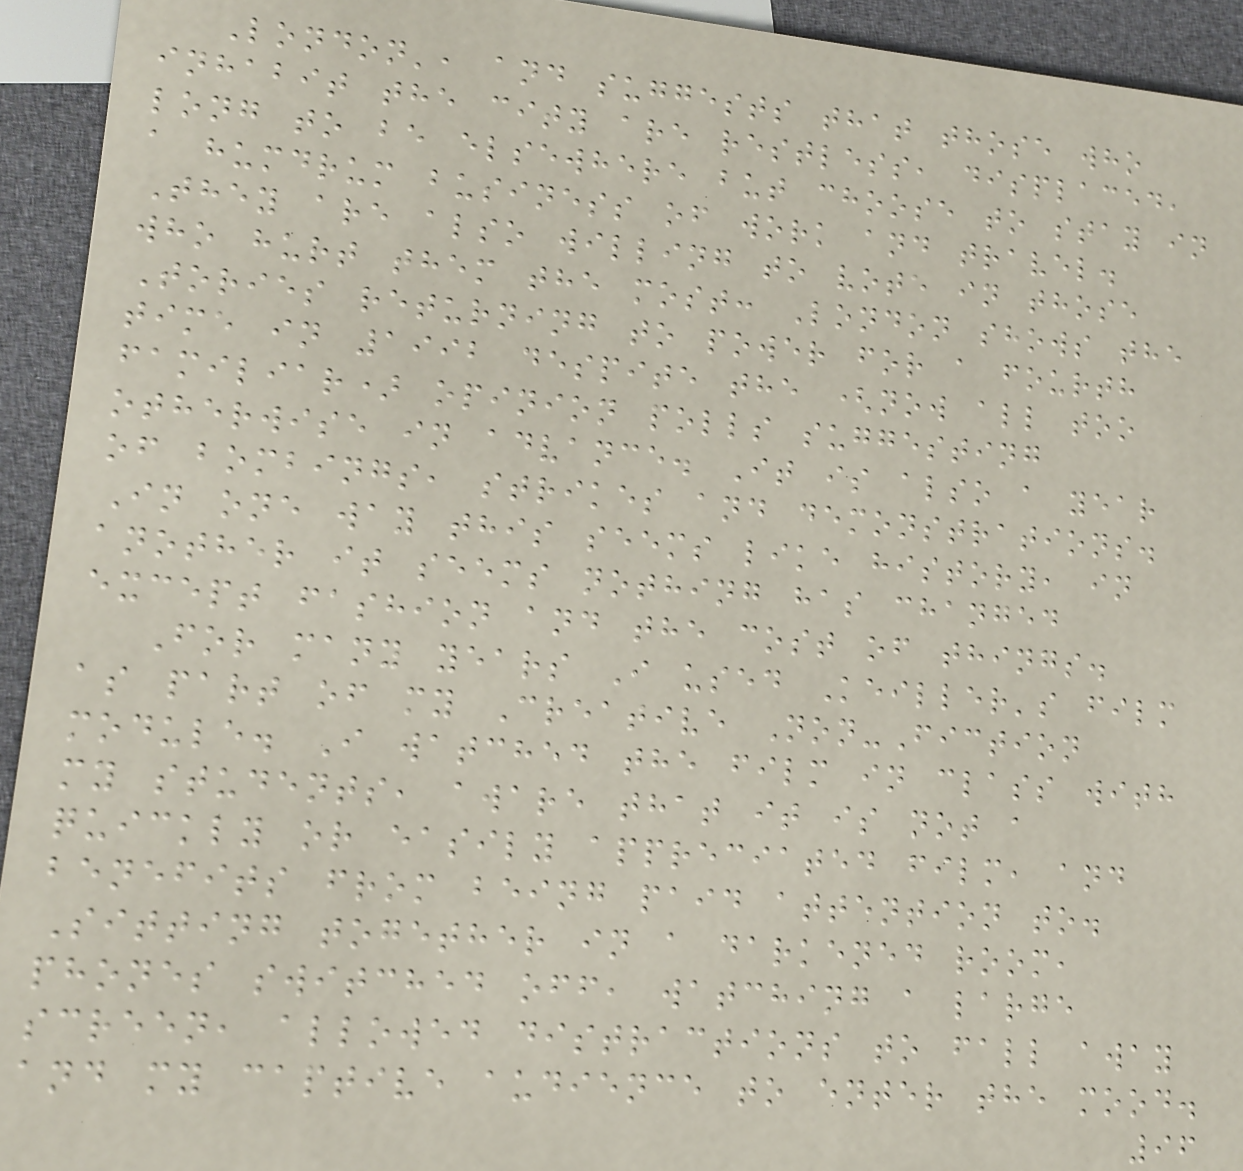London', and suggests that those who
inhabit the city are restless, displaced,
long to be elsewhere but choose to stay in
a humdrum business of work and travel.
They are also willing to vote in those
who hurt them the most: London shows the
Tories returning to power for a fourth
time in 1992 despite the (now all too
familiar) opinion polls suggesting
otherwise in advance. It is also a year
of bombings, strikes and demonstrations.
In one way this seems like history, in
another it seems nothing has changed
except fashion and the cost of things.
For many years I used Keiller's film
as part of my Creative Non-Fiction
module. I watched the film in class with
my students, aware that it is not a
quickly or easily appreciated film, and
benefits from being paid attention to.
Sitting together in a darkened room,
phones switched off, watching a large
screen, allowed distractions to fall away
and my captive audience to enter the mood.
96
